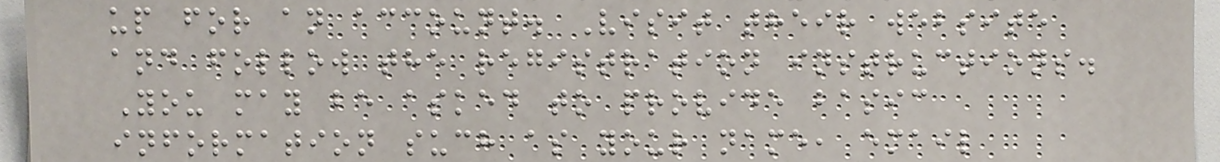up for an account. Visit their website
and follow the registration instructions.
You may be asked to provide basic
information such as your name, email
